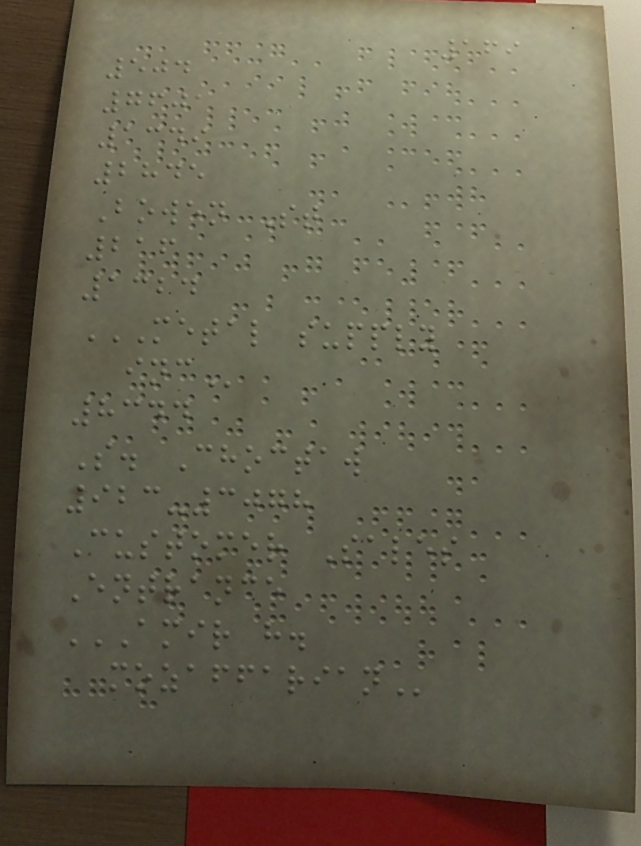169
504
7601
1349
2845
Bowen St
216
1324
METAL SUPPLY
INC
8344
S. Choctaw
923-3078
Customer Sales
Entrance
AMIR H.
MOZAFFARIAN
